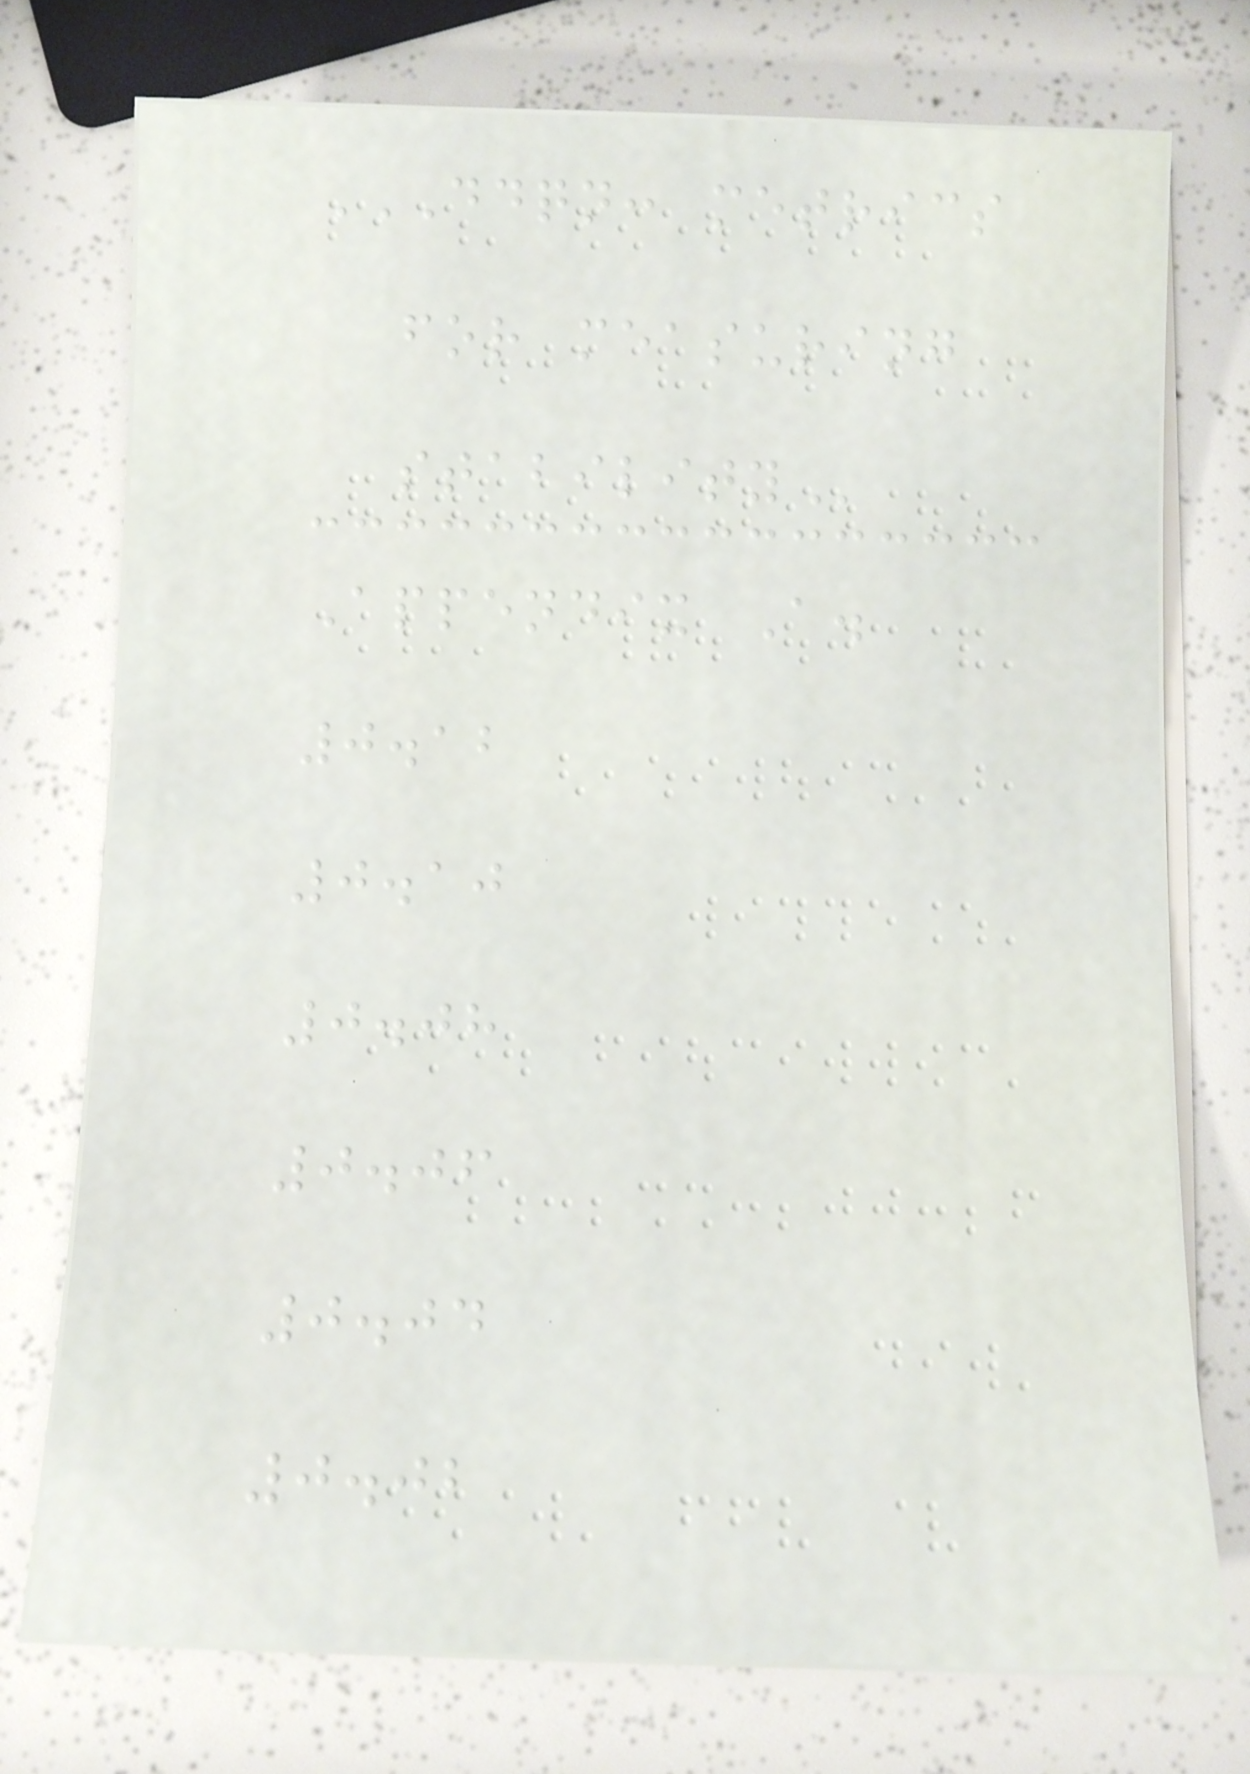DDQN: METRICS
FOR MEASURING
STABILITY
Appendix A.
0.12
0.10
0.08
0.06
0.04
0.02
